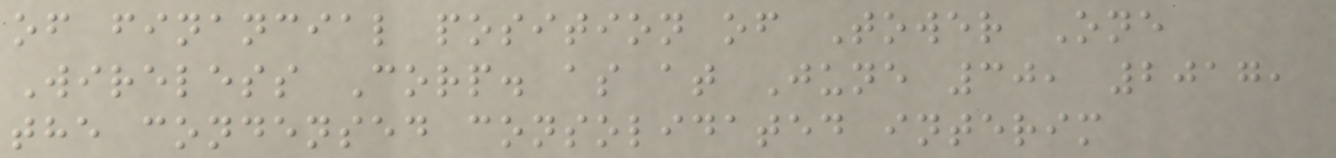of financial position of Tower One
Wireless Corp. as at June 30, 2017,
the condensed consolidated interim
